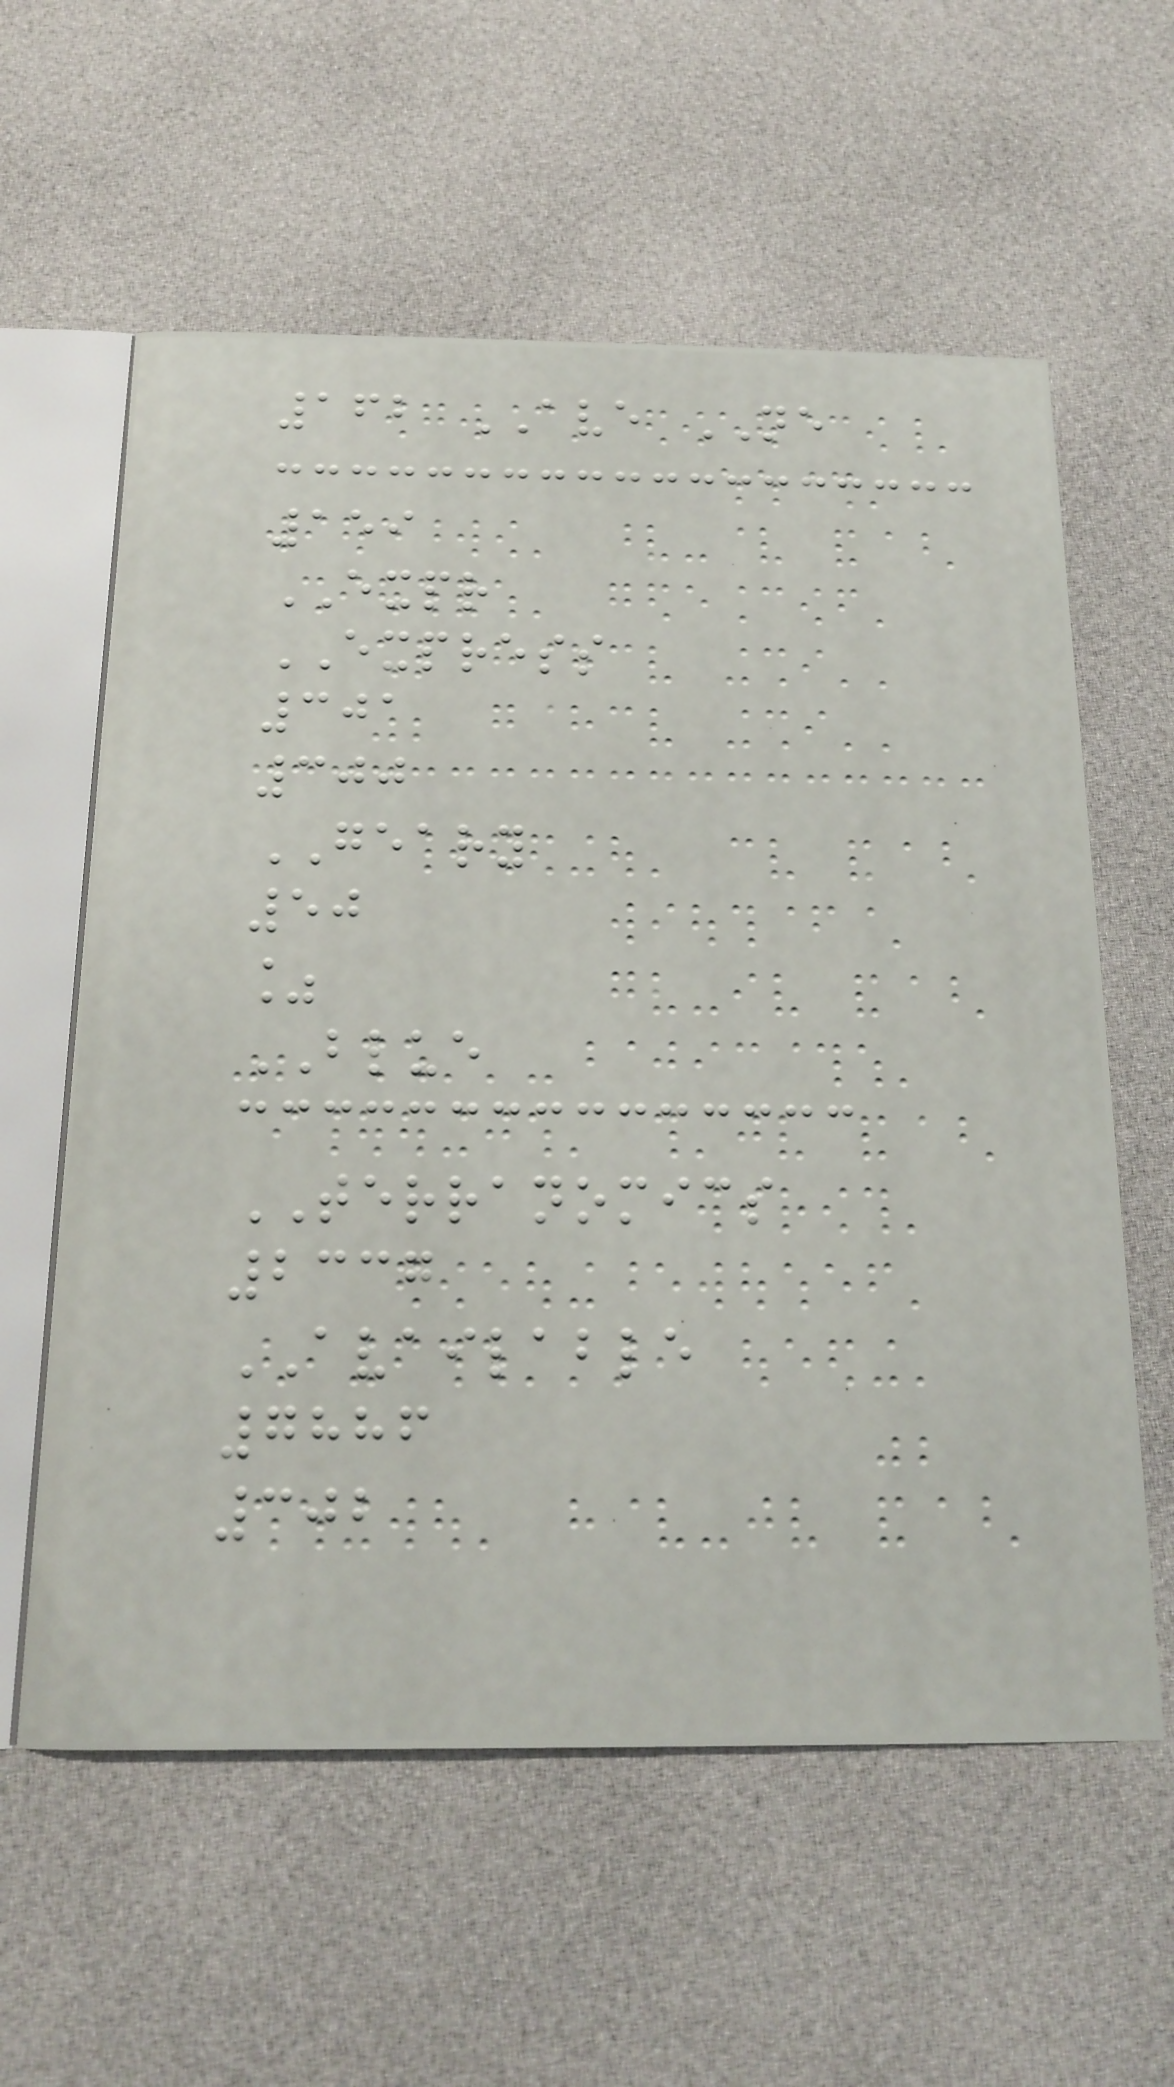162 AVE NE
159
EXPR
EXPRESS
301
300
GEARY
50
%
BLUE
TERRANOMICS
2337
AVAILABLE
7886
302
